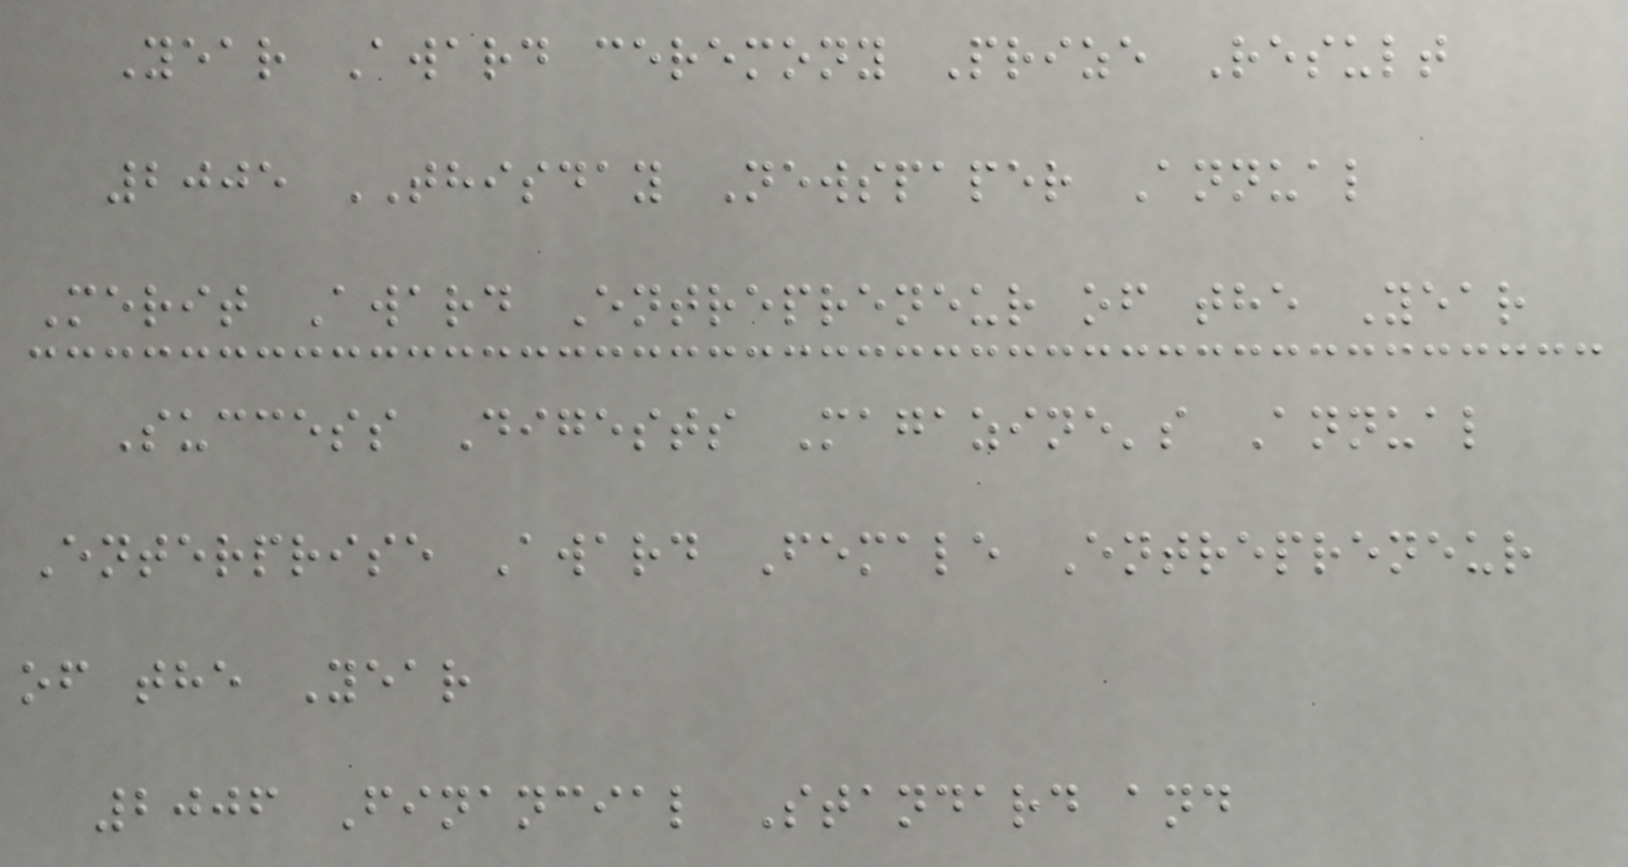Year Award ceremony Prize Result
2005 THISDAY Newspaper Annual
Merit Award Entrepreneur of the Year
Success Digests Magazine's Annual
Enterprise Award Female Entrepreneur
of the Year
2006 Financial Standard and
